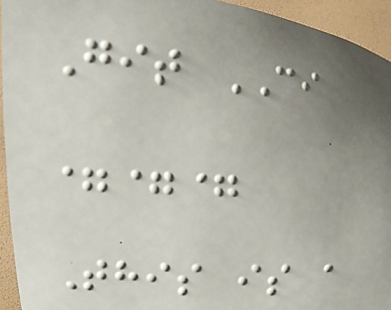Git CI
===
This is a
